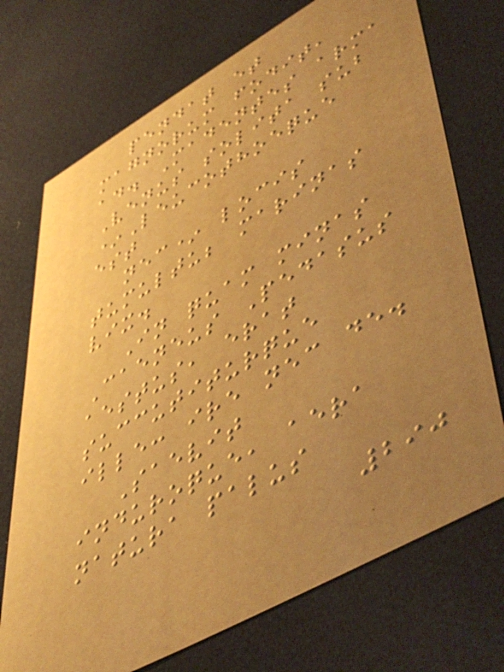pendat et
magnorum fodit,
ad. Madentes arma
Venus solita sub
*Leucothoeque
est
nec* locis
tumultu; marinas
vix.
In quam minas
Caeneus Pedasus
aestus, erat
succutiturque
ille: ire nec de.
Saevit
induroque, aera
natura palus
290
